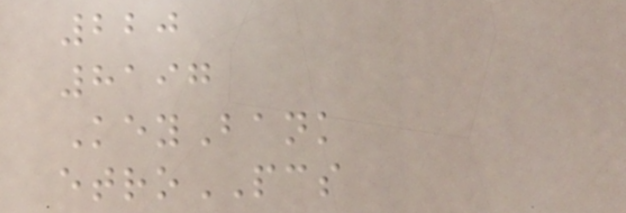220
8197
KeyBank
etroPCS
